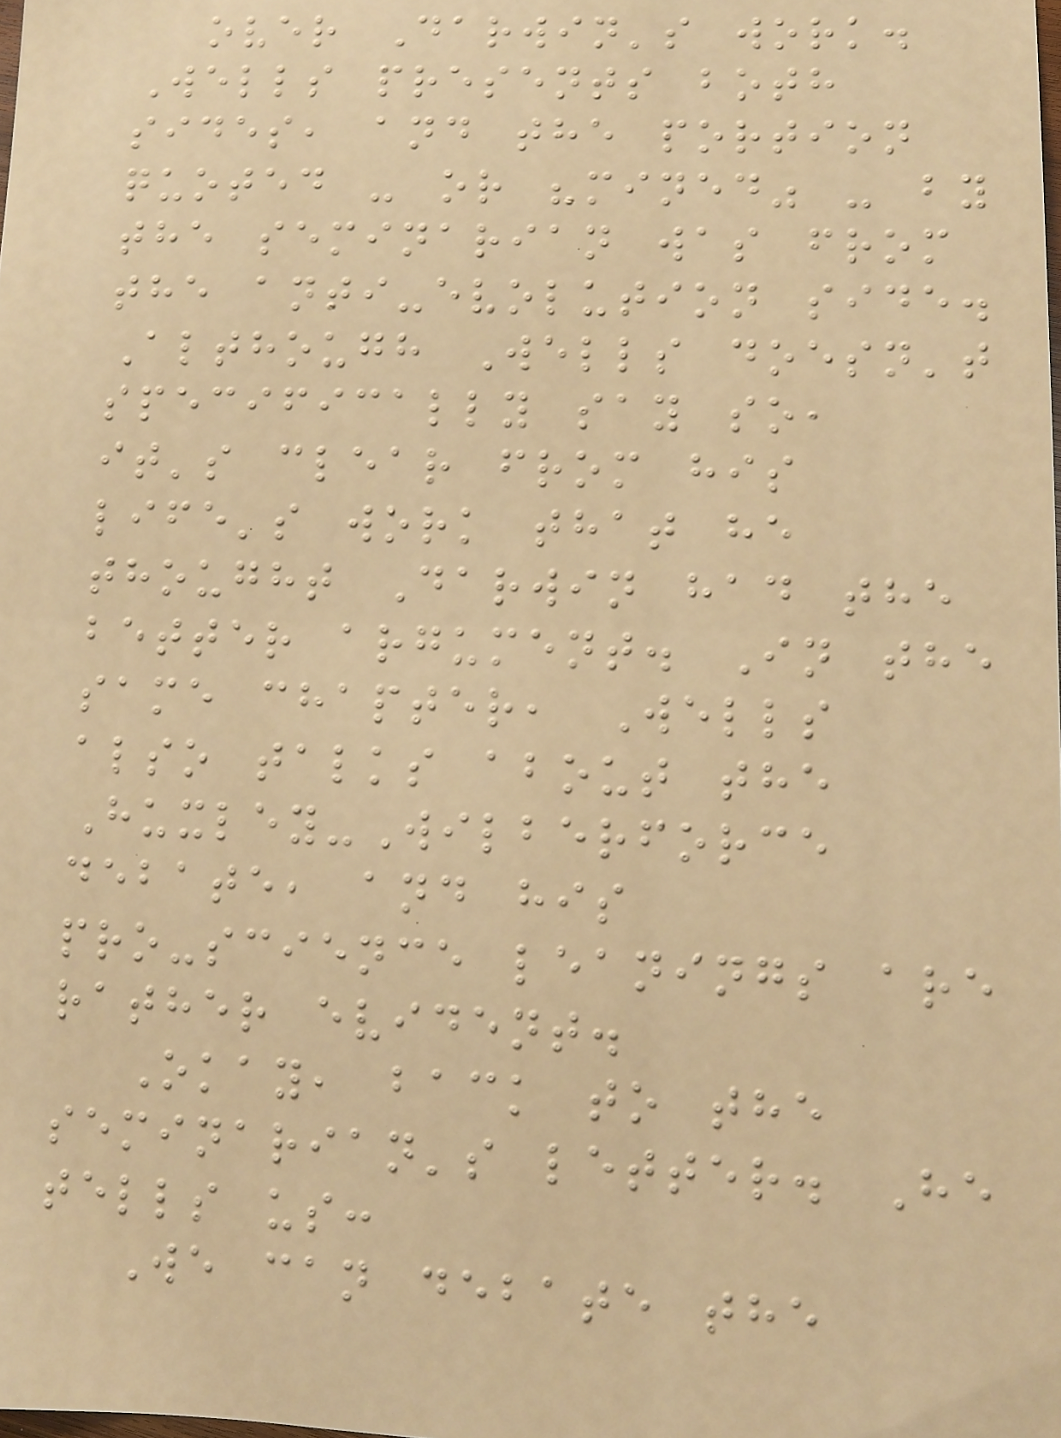over Darwin's work.
Wells presents both
sides, and the portion
quoted - or "mined" - by
the seminarian was from
the anti-evolution side.
Although Wells doesn't
specifically say so,
it's clear from his
life's work that he
thought Darwin had the
better argument. In the
same chapter, Wells
also talks about the
Huxley-Wilberforce
debate, and his
pro-science leanings are
rather evident.
Okay, back to the
seminarian's letter. He
tells us:
We can debate the
